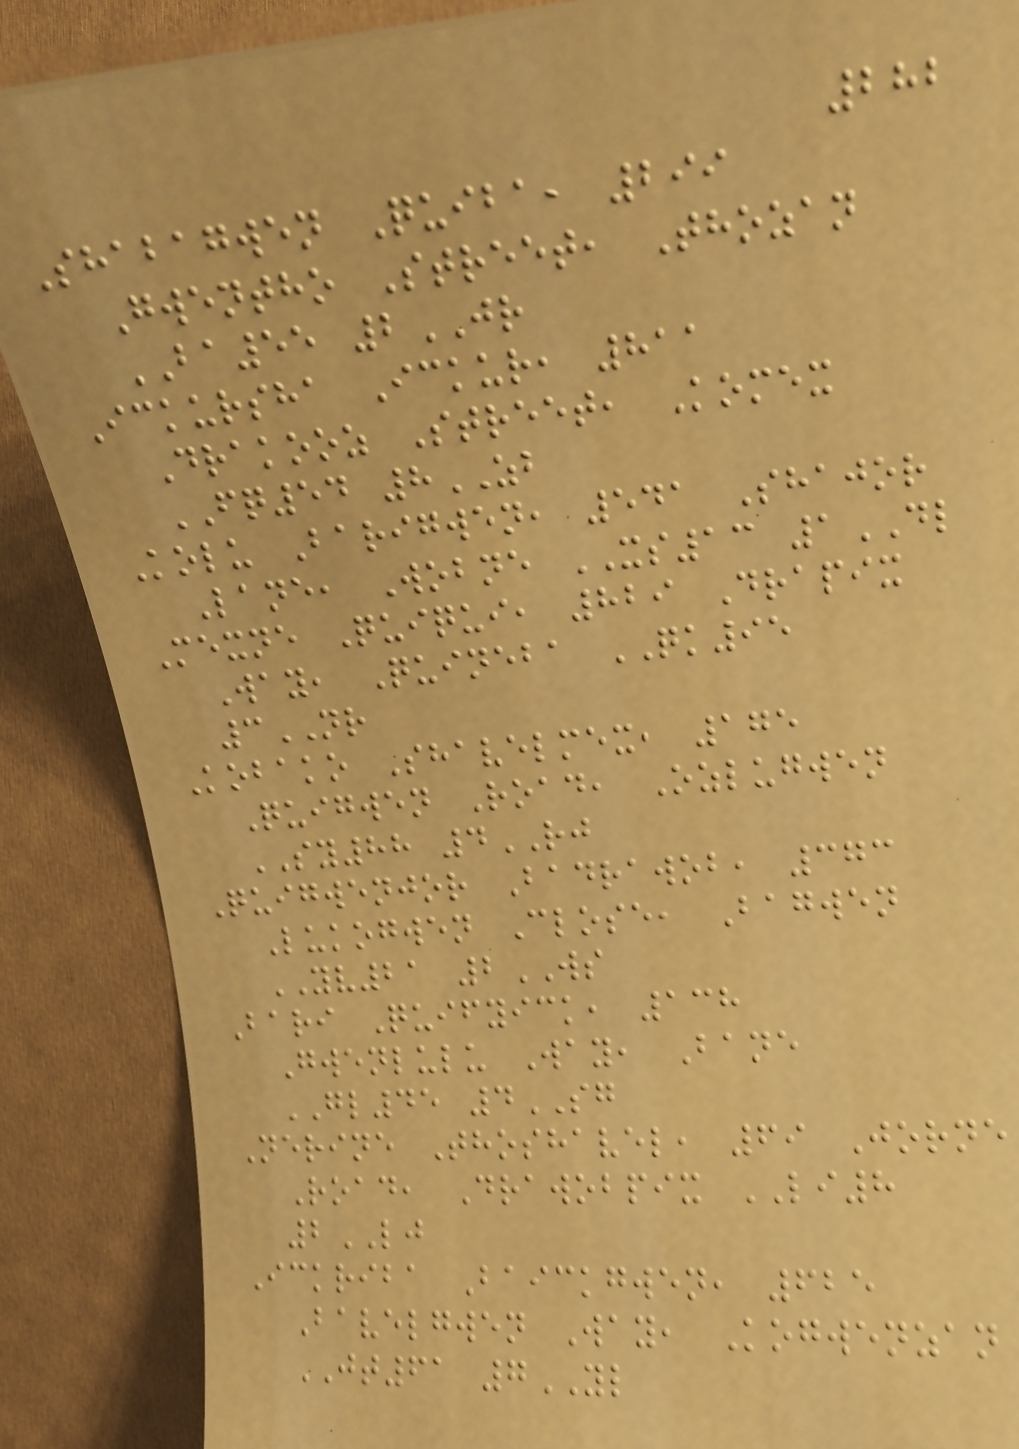282
Shabagwen Quiba, 299
Gwentho Street, Thozan
BA55 2JR
Ickursha Ickur, 811
Drakooz Street, Komex
FQ54 8ZB
Kolu Barigwen, 541 Shajor
Lane, Wobne XS13 1DL
Mexne Quiqui, 829 Drapix
Way, Quineba QK95
3NR
Kobako Shavelmex, 175
Quigwen Road, Ozlugwen
SY88 4RJ
Quigwenjor Badrawob, 373
Lukogwen Close, Bagwen
YV21 2WS
Bari Quifyick, 138
Gwenlulu Way, Bane
GL45 4SG
Nerine Thoshavel, 69 Jorne
Road, Drawobpix LI8
2LJ
Ickriba Baickgwen, 625
Bavelgwen Way, Kogwenzan
JT61 7YL
